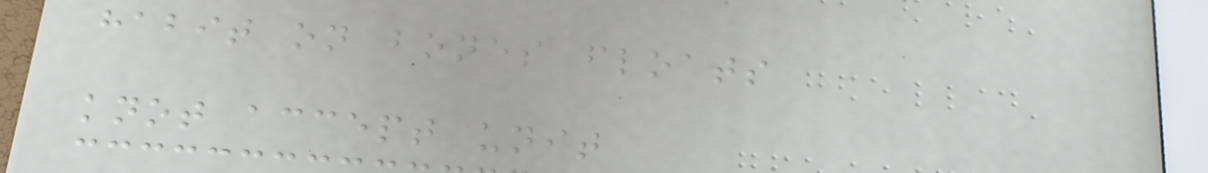habit on bones floats
knot accept unit
